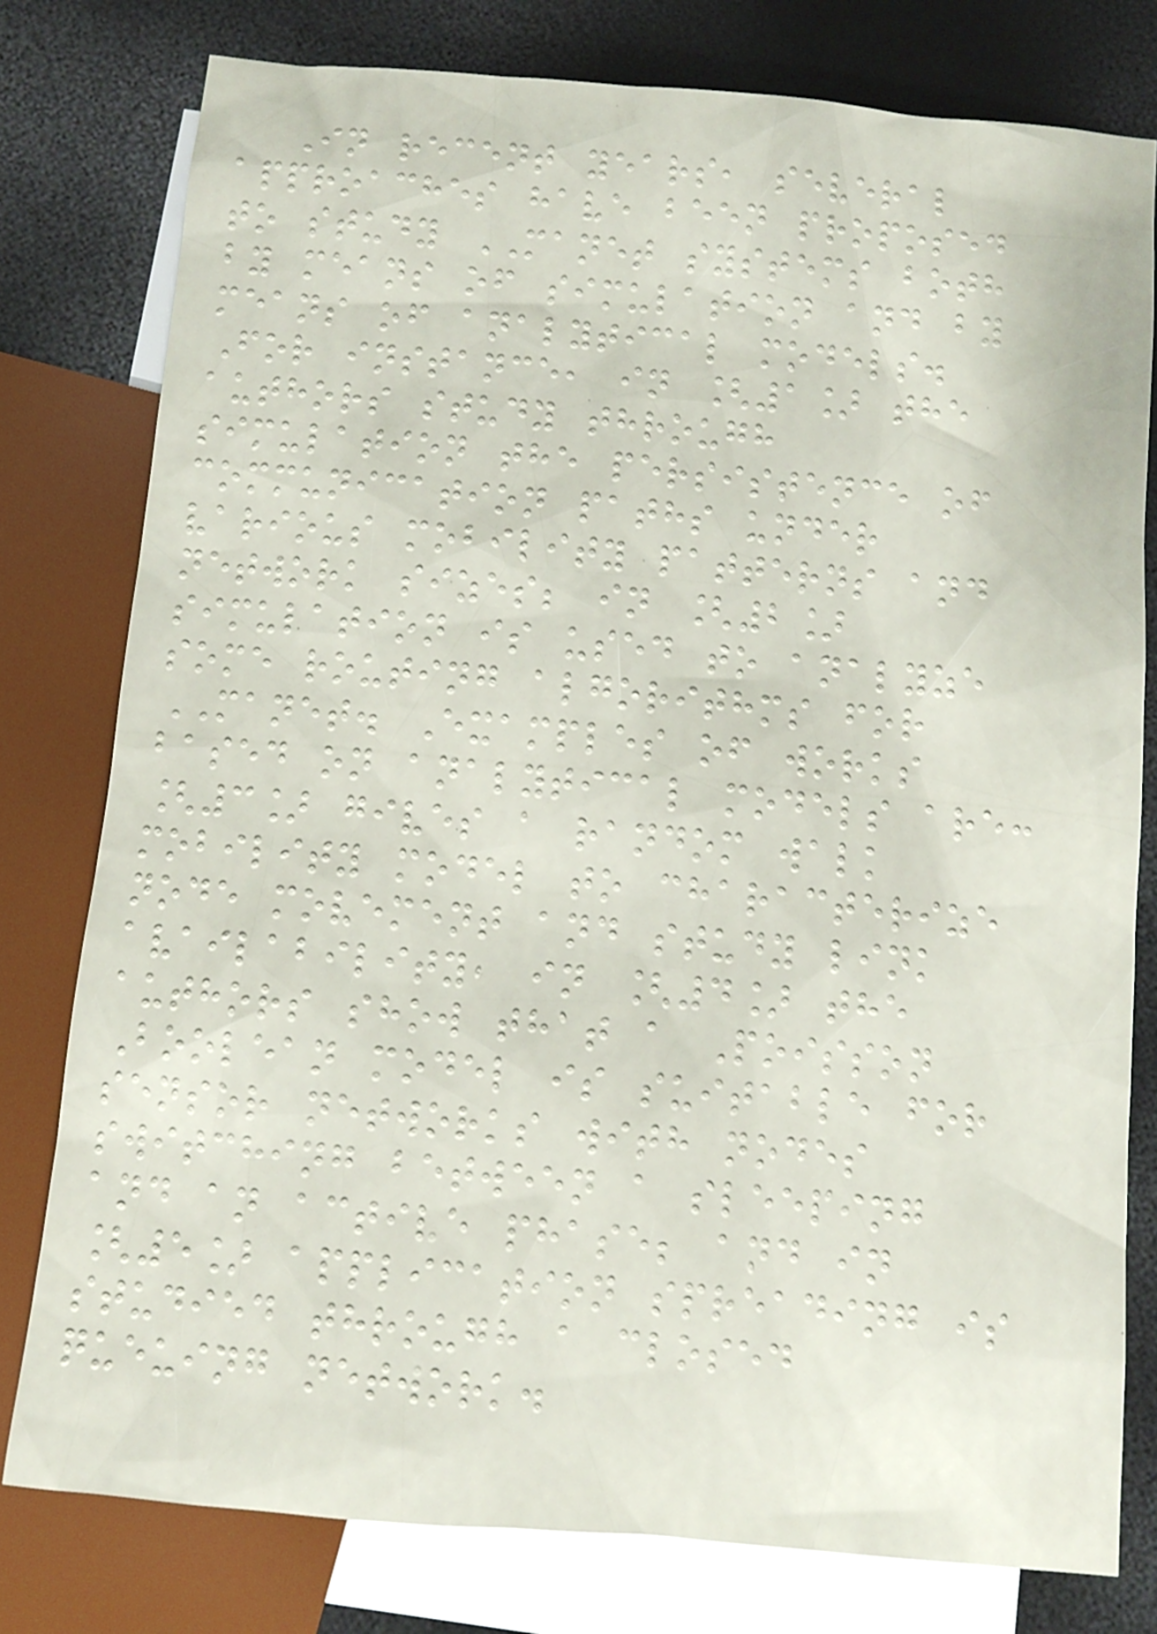In recent years, several
approaches have been proposed
to study MANET systems both
by means of simulation and by
means of analytical models.
For instance, in [1] the
authors study through
simulation the persistence of
communication paths under
various mobility patterns and
network sizes; in [2]
simulation is used to analyze
some routing algorithms for
MANET. Examples of works
based on analytical models are:
[3] gives a random walk
mobility model to characterize
node movement and study link
availability, in [4] the
authors show that a Poisson
Boolean model is suitable for
sensor networks with nodes
switching between a sleeping
and an active phase; and in
[5] application spreading is
studied through a closed
queuing network.
